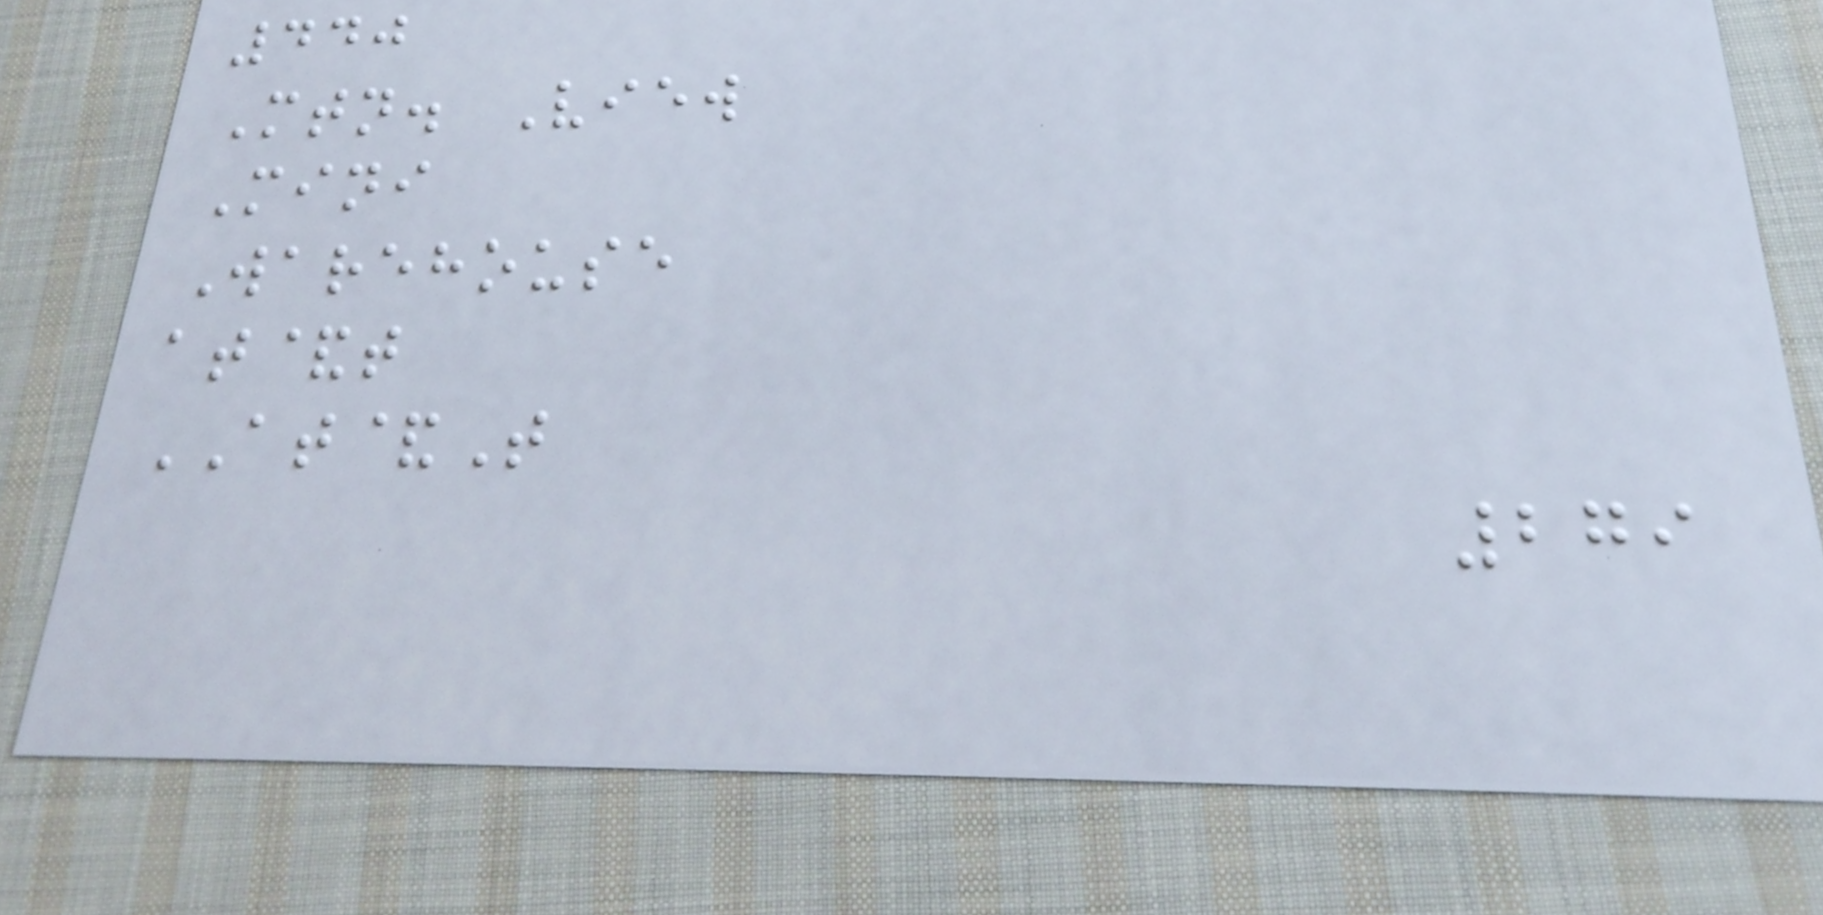440
Mtn. View
Mini
Warehouse
at&t
AT&T
279
